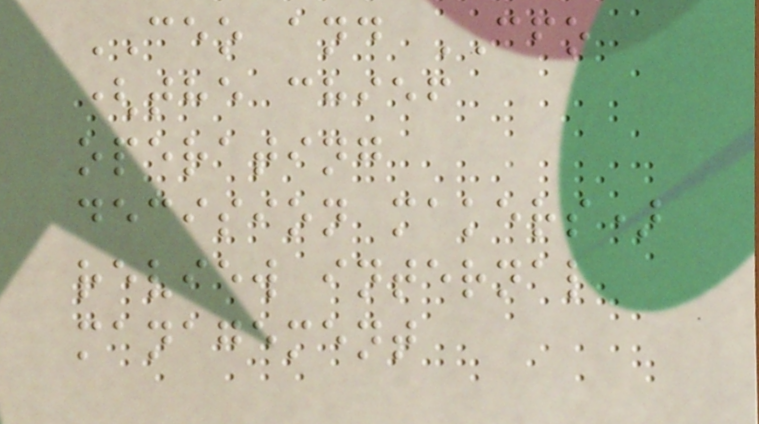CEO and CFO
(the chief
operating
decision makers)
review internal
management
